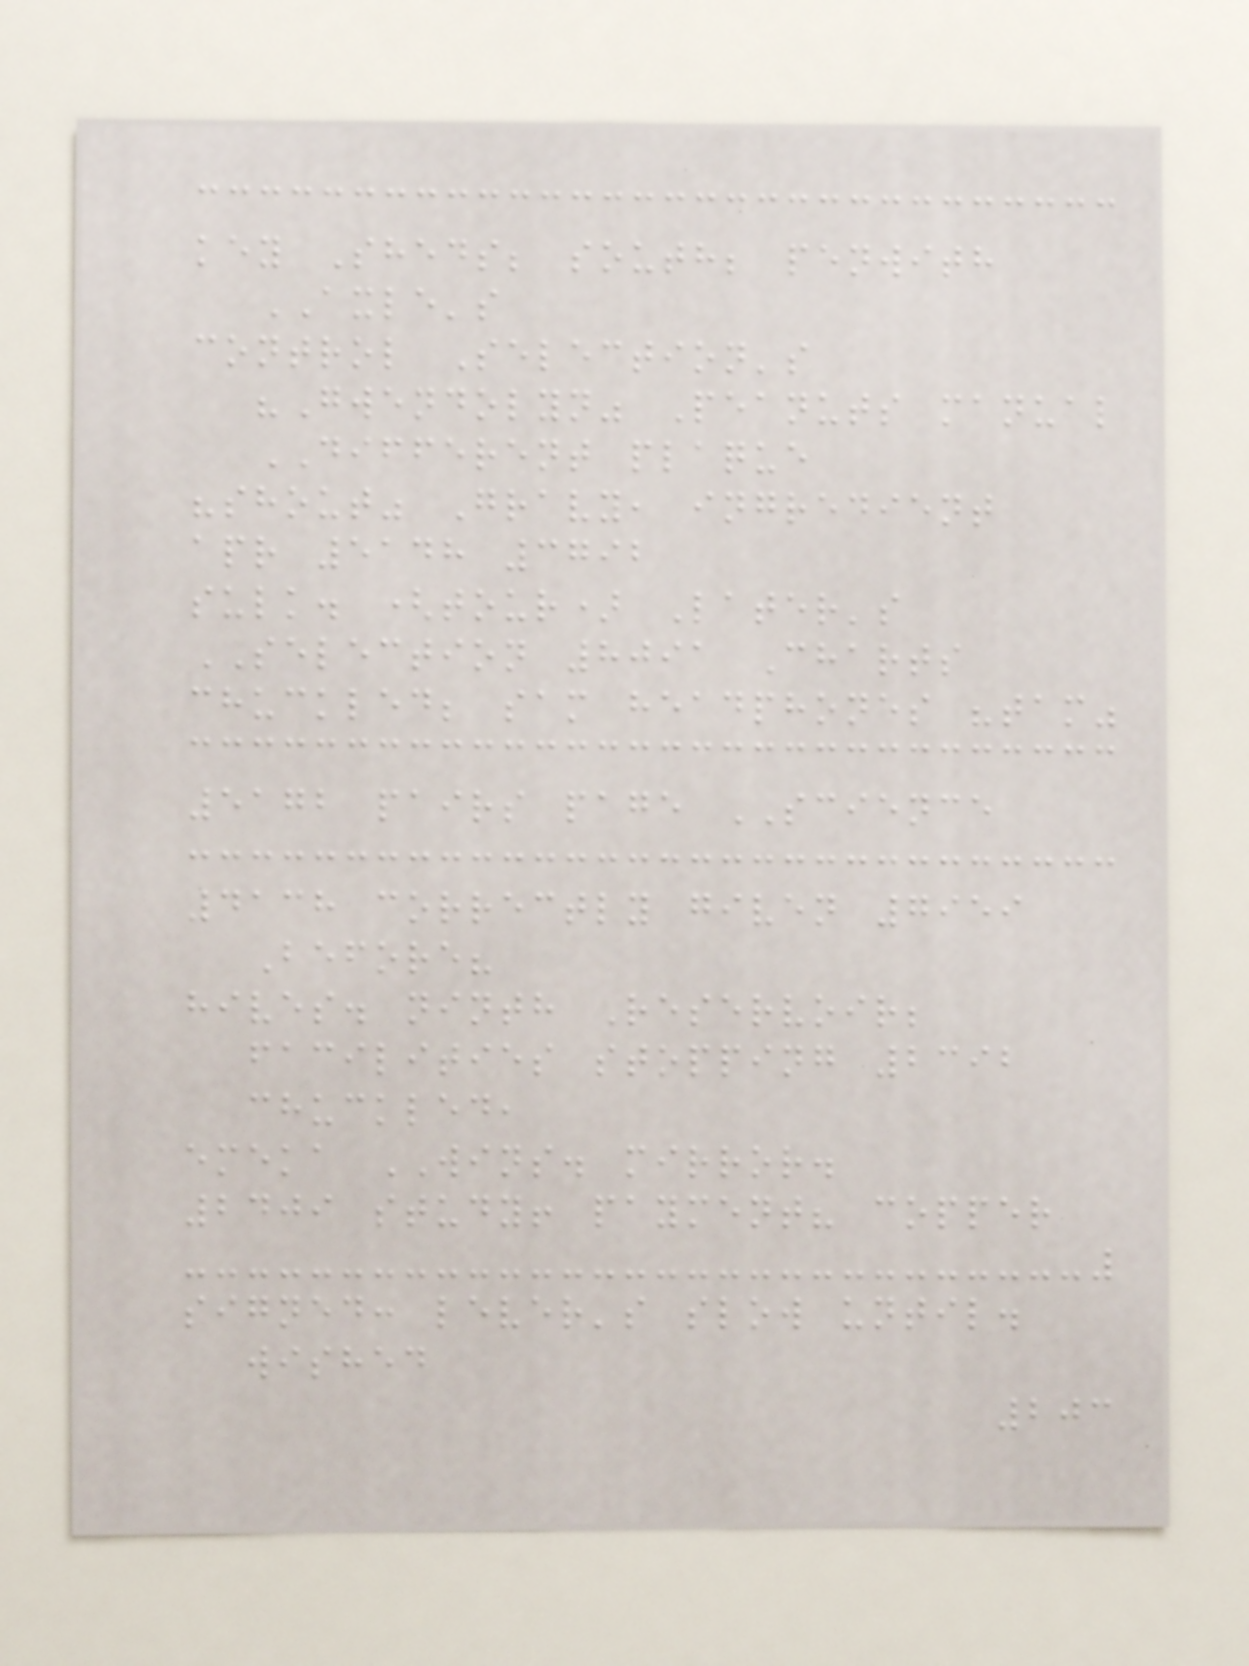key Sheds; south; penwith
AXLE's
control Selection's
"Gwendolyn" Peanuts manual
DIFFERENT plaque
"shout" Gravy, ingredient
apr 5148 3792
sulk. (tour) Later's
SELECTION 8091 Charts
chuckled; sam headphones "tam"
5172 pairs page SCIENCE
4138 correctly given 7959
Before?
hives. ninth Reservoir;
facilities stopping 2392
chuckled,
emeka WINS. mirror.
2409 study! payment? copper
signed: lever's slow until.
wished
203
